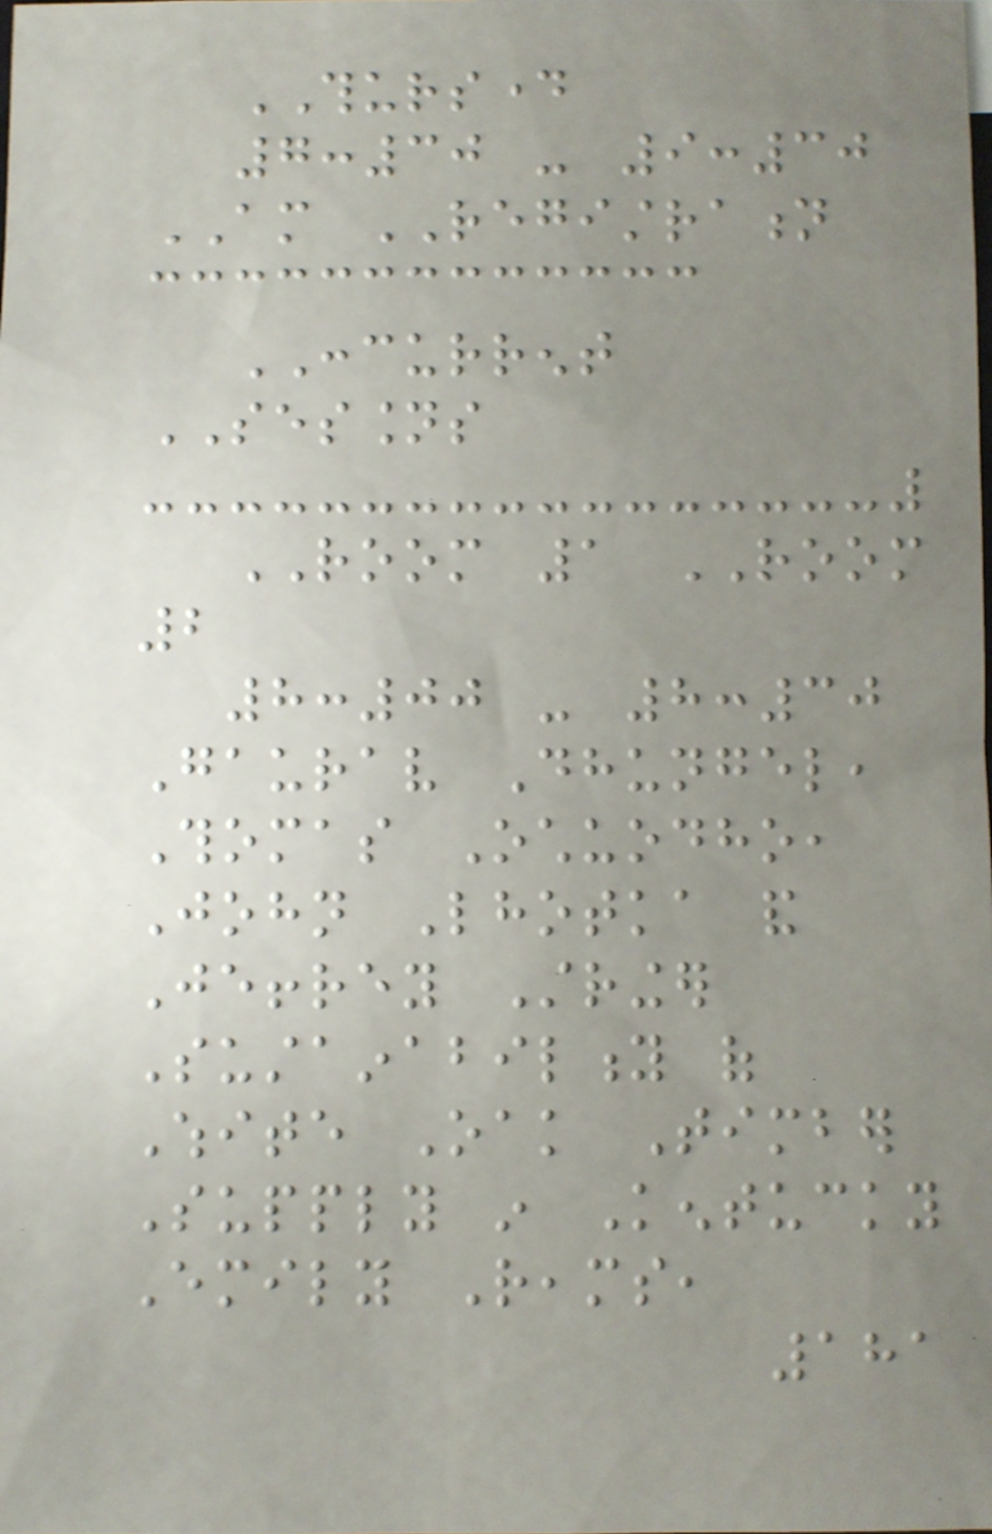THURSDAY
7:30 - 9:30
AM REGISTRATION
CONCURRENT
SESSIONS
ROOM 1 ROOM
2
8:00 - 8:30
Gaurav Dhungel,
Thomas Ochuodho,
John Lhotka and
Jeffrey Stringer
Sustainability of
White Oak Timber
Supply in Kentucky
Emily Reams,
181
